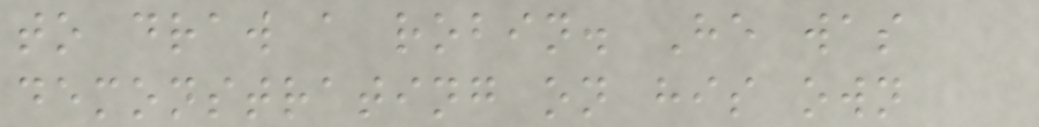to draw a robin. He was
demonstrating on his own
